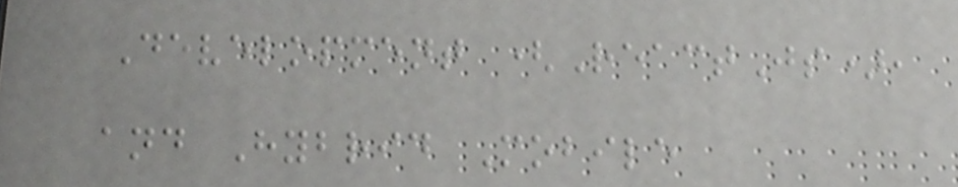Development (ReactJs),
and Hybrid Mobile
